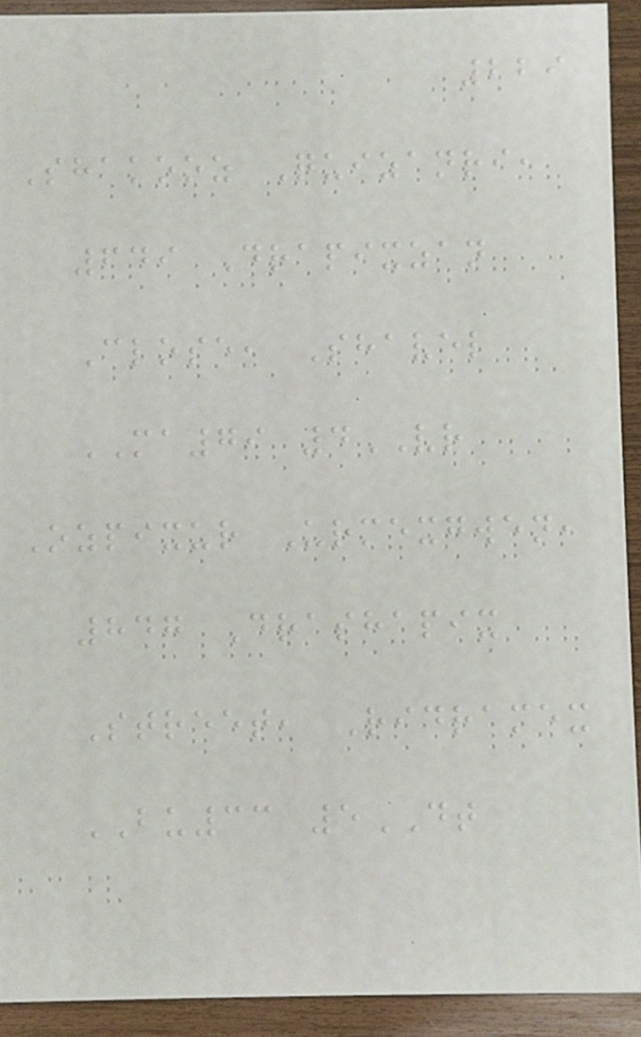229
Shakooz Quizanri,
649 Drapixzan
Close, Shavel
MA79 4VR
Ozpixur Urmexgwen,
847 Drashapix
Street, Ridramex
BU33 5DT
